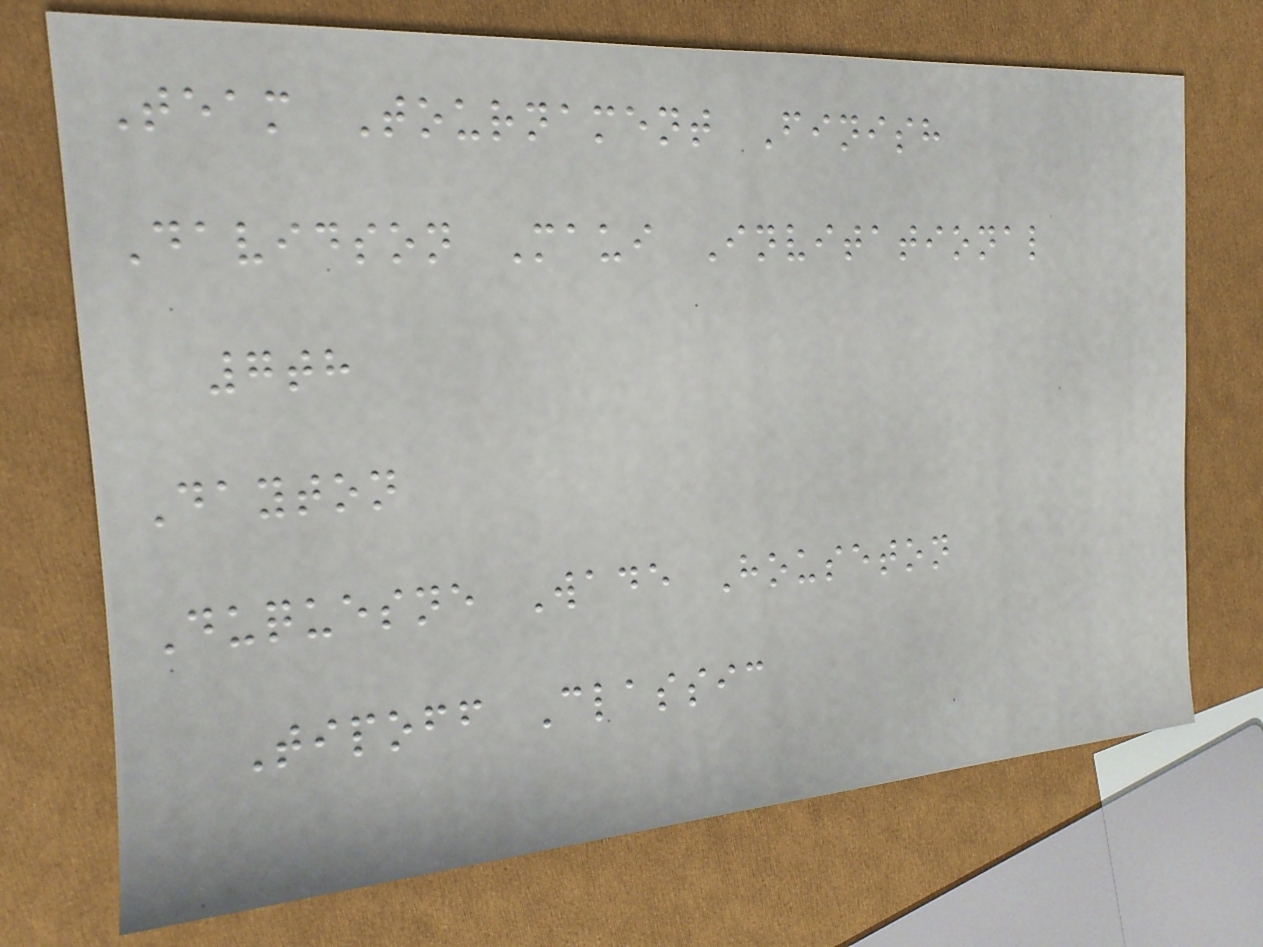Team Tournament Finish
Davidson Maui Invitational
7th
Dayton
Duquesne Wade Houseton
Tipoff Classic
